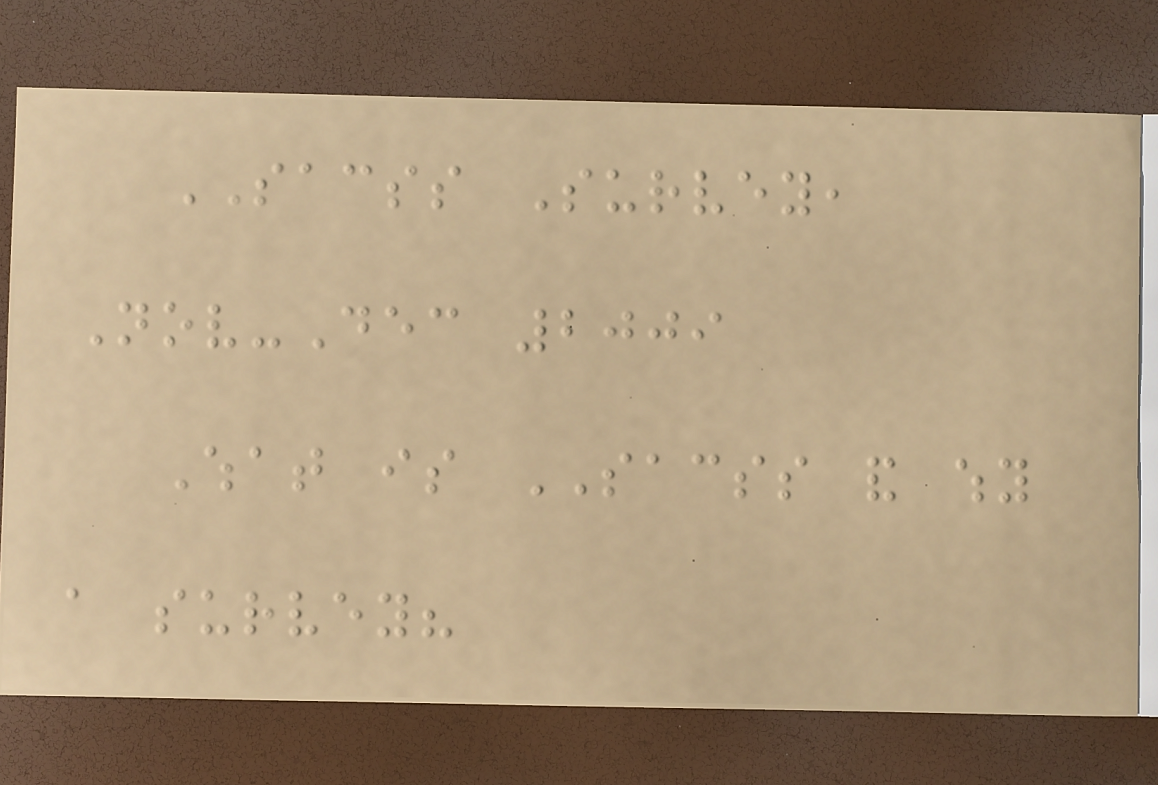SACSS Survey,
Nov-Dec 2009
What is SACSS and why
a survey?
